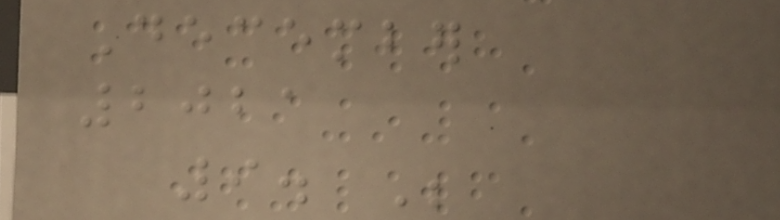December
2021
9. Be
